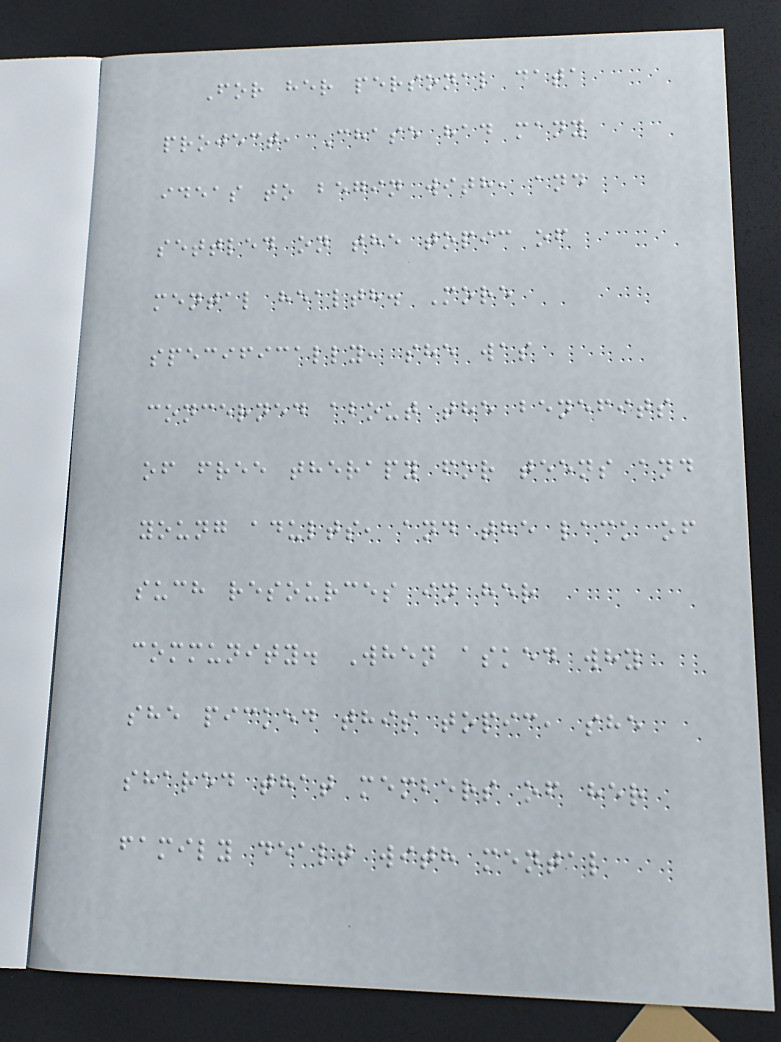For her personal data
project, Chase had many
ideas to begin with, and
settled on the topic of
mental health. More
specifically, she was
concerned about the benefits
of free therapy for teens and
young adults, and the lack of
such resources in her
community. When asked why
she picked this topic, she
shared that members of her
family dealt with mental
